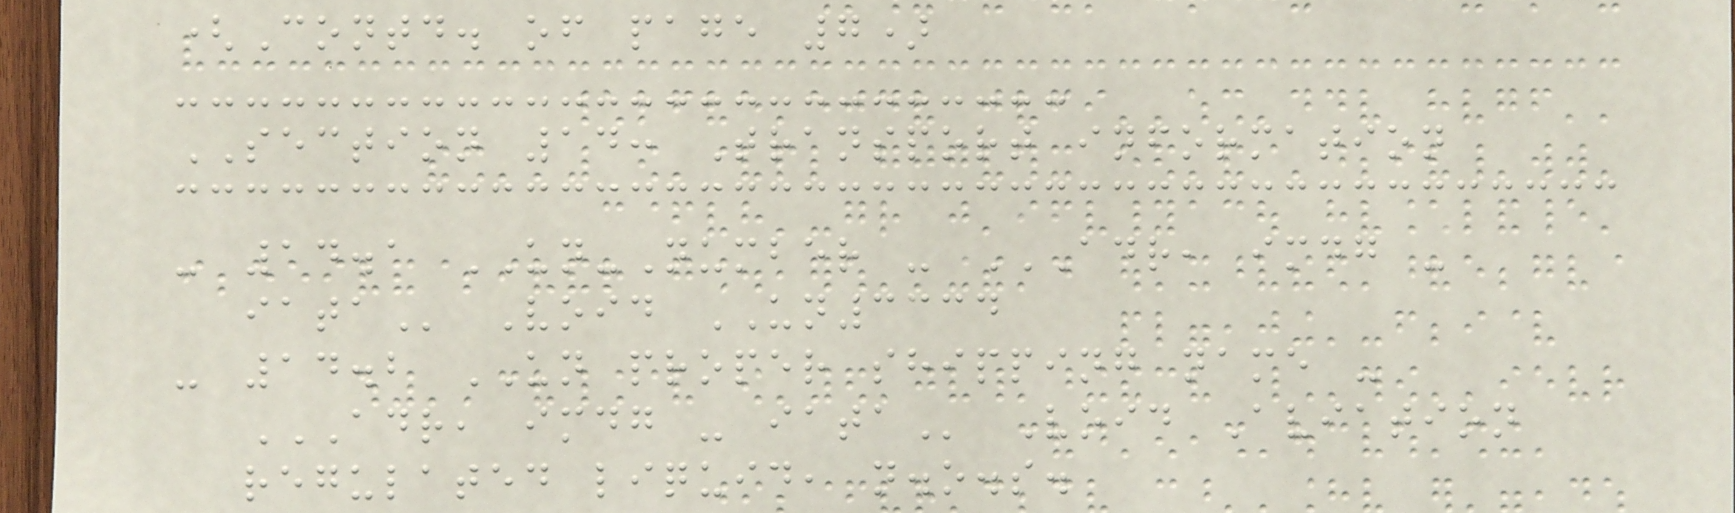(Contd. of page 7)
SECTION 14: Transport information
- 14.1 UN-Number - ADR, IMDG -
IATA Void UN3334
- 14.2 UN proper shipping name -
ADR, IMDG - IATA Void Aviation
regulated liquid, n.o.s.
